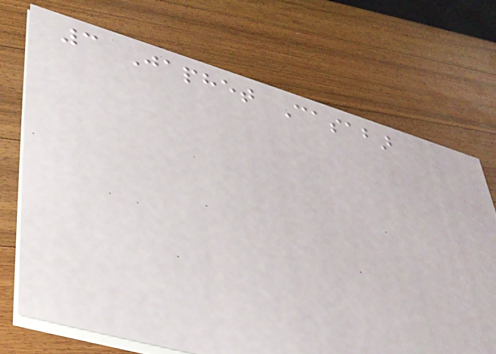3 Japhet Casabar
